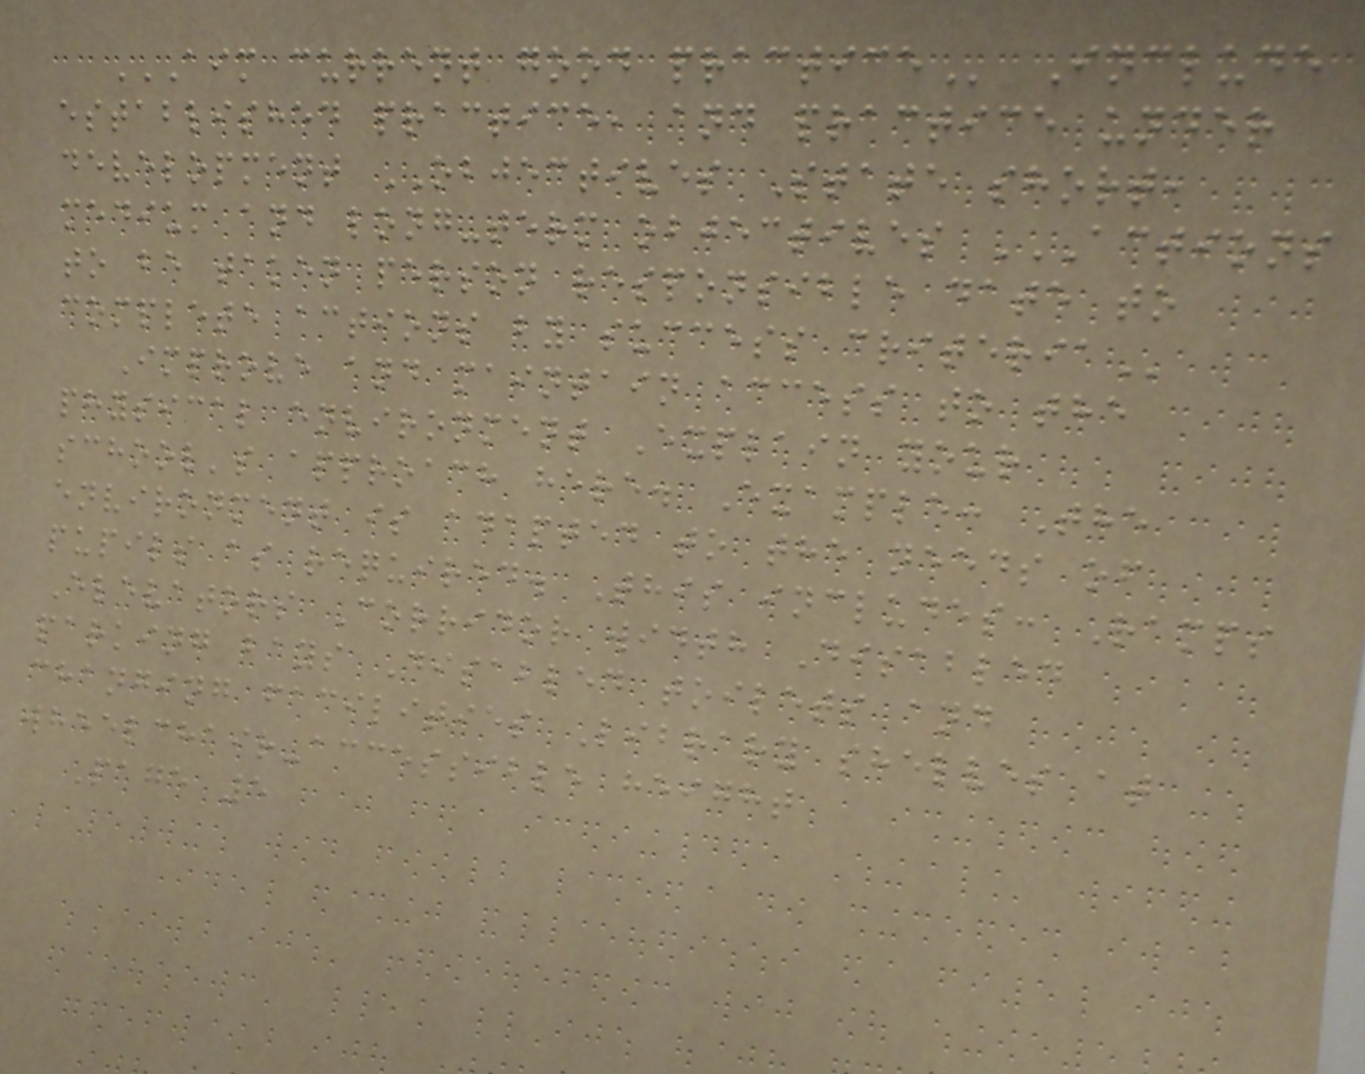AIM CURRENT GOOD PRACTICE Include
established practice, and practice under
development OBJECTIVES State short,
medium and long-term objectives ACTIONS
TO BE TAKEN PERSON RESPONSIBLE DATE TO
COMPLETE ACTIONS BY SUCCESS CRITERIA
Improve and maintain access to the
physical environment Explain your
school's approach here. Example: The
environment is adapted to the needs of
pupils as required. This includes: Ramps
Elevators Corridor width Disabled
parking bays Disabled toilets and
changing facilities Library shelves at
wheelchair-accessible height
Page 5
